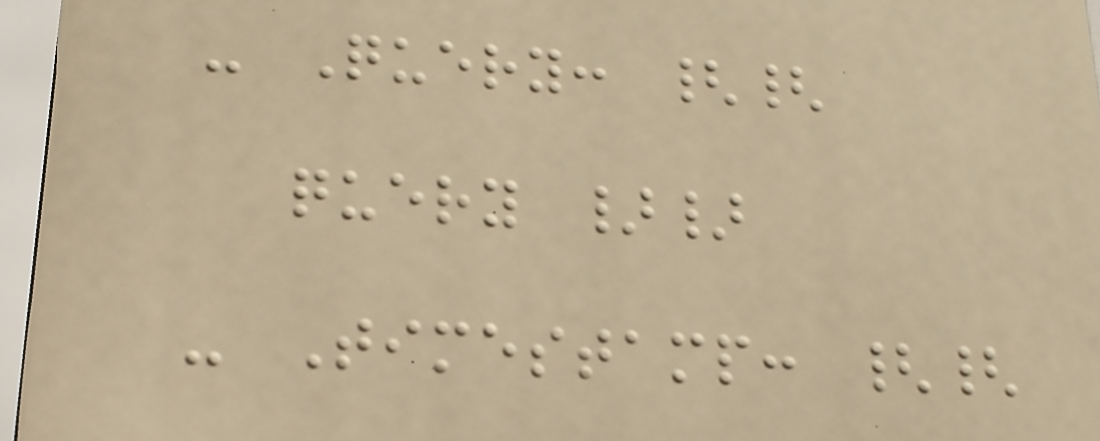- Query: {{
query }}
- Timestamp: {{
